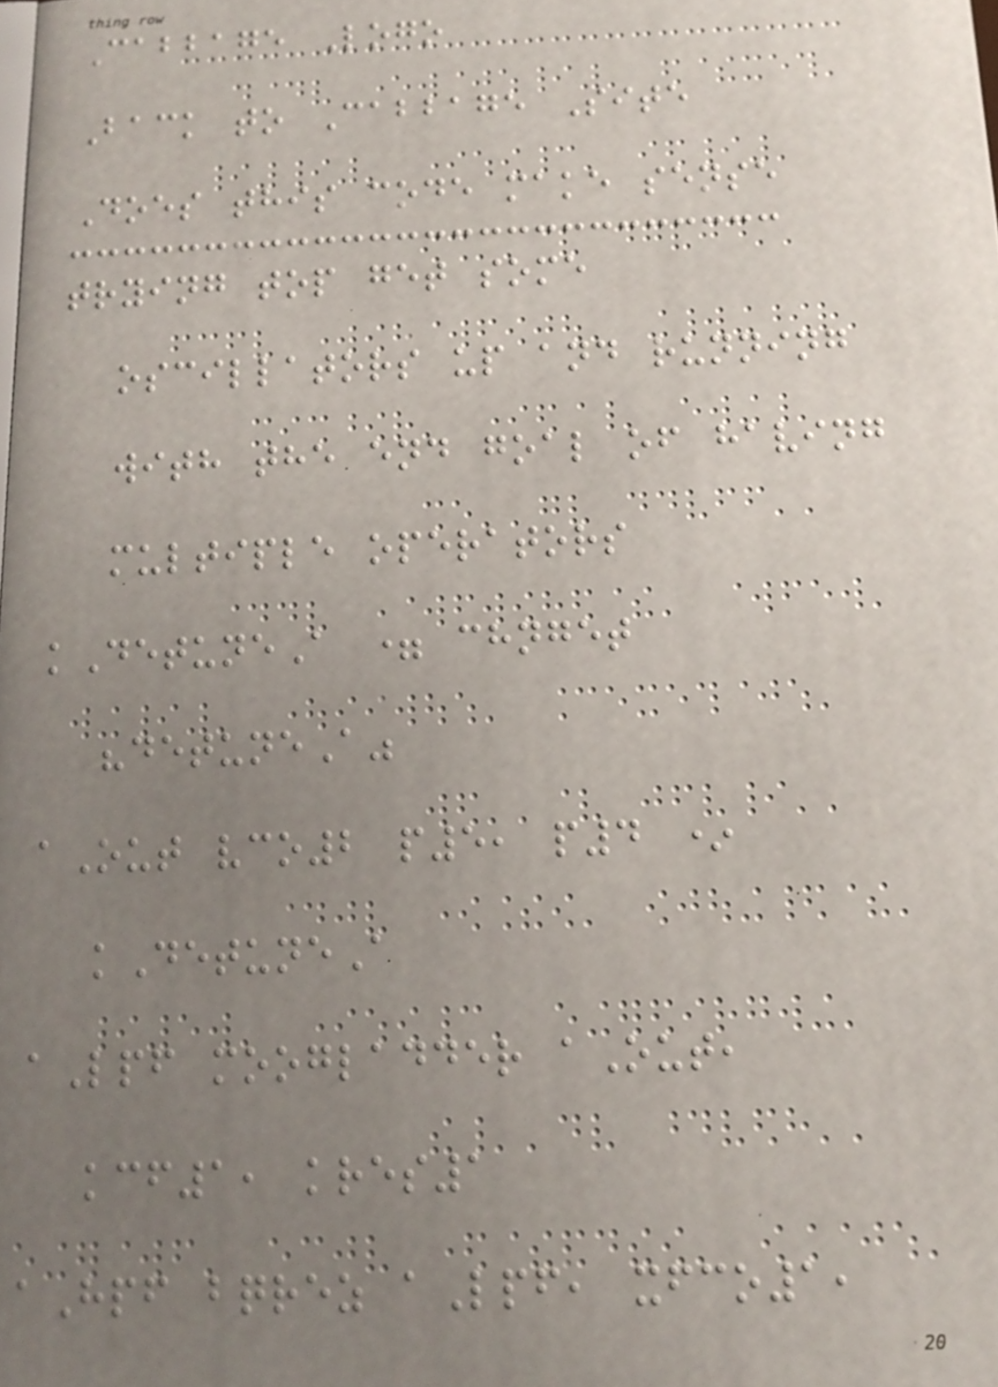Cabbage Logo
Back to Cabbage Site
Does this code make sense
trying top get some
oscillators up and running
with the end goal of having
multiple operators
kDetuneA = chnget
"detuneA"
aOut vco2 p5, p4 *
kDetuneA
aLpf moogladder aOut,
kcf1, kres1
aHpf bqrez aLpf, xfco1,
